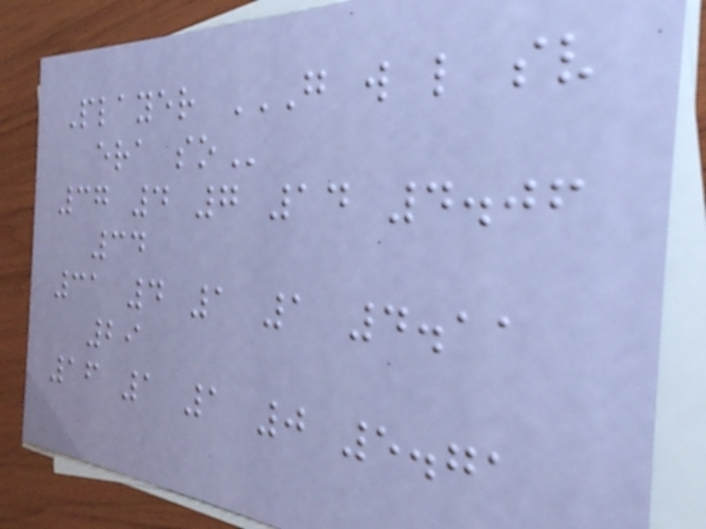Player G W L SV
ERA SO
37 4 7 14 4.06
34
31 4 1 1 4.11
29
16 1 1 0 5.71
